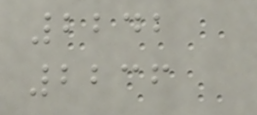2242
2236
